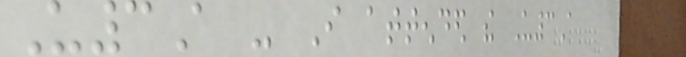U3A - I attended the U3A
